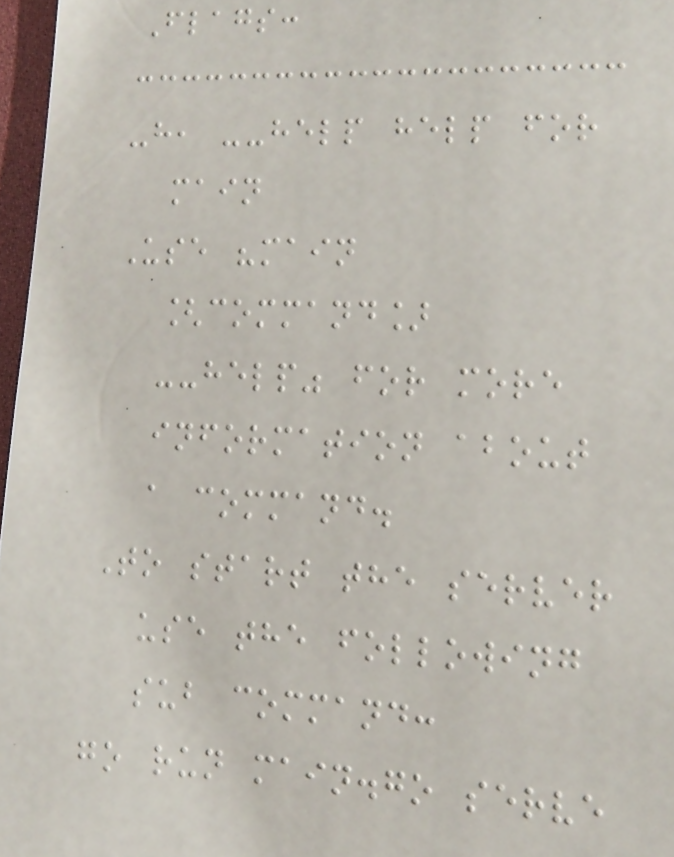Flags:
-h, --help help for
main
Use "main
[command]
--help" for more
information about
a command.
To start the server
use the following
sub command:
go run main.go serve
